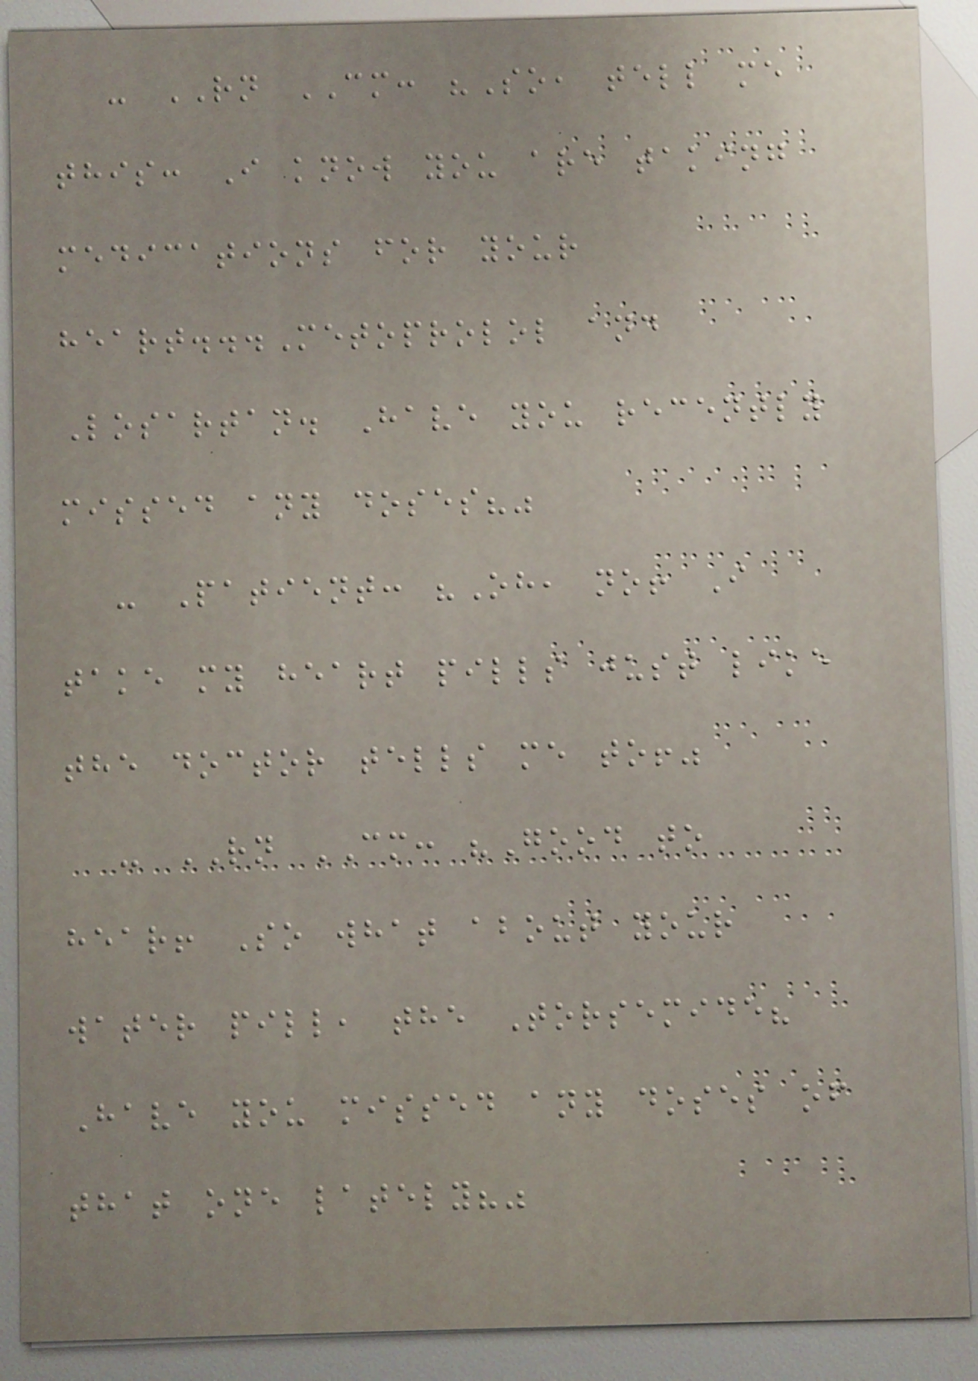- RN CM: "So, tell me
this: I know you are taking
medications for your
heart...Metoprolol and
Losartan. Have you recently
missed any doses?"
- Patient: "Oh, no! I
take my heart pills just like
the doctor tells me to!"
- RN CM: "Good to
hear! So what about your
water pill, the Torsemide?
Have you missed any doses of
that one lately?"
